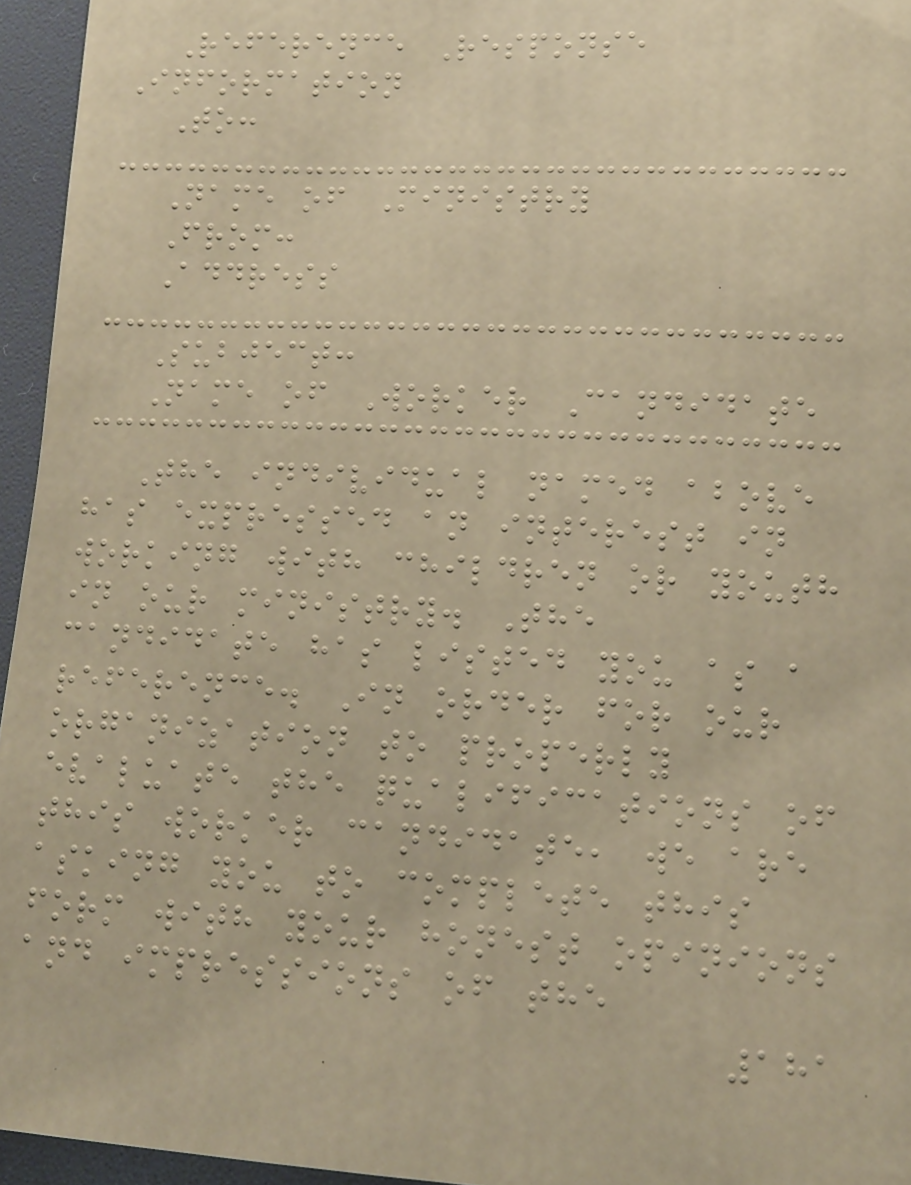Reference Response
Information
To:
Name of Ministry
From:
Address
Subject:
Name of Worker Candidate
The individual named above
has expressed an interest in
working with children or youth
in our ministry. The
candidate has listed you as a
reference. In order for our
organization to properly
evaluate the qualifications of
this worker candidate, we are
asking you to complete this
form with your honest opinions
and impressions of the
181
